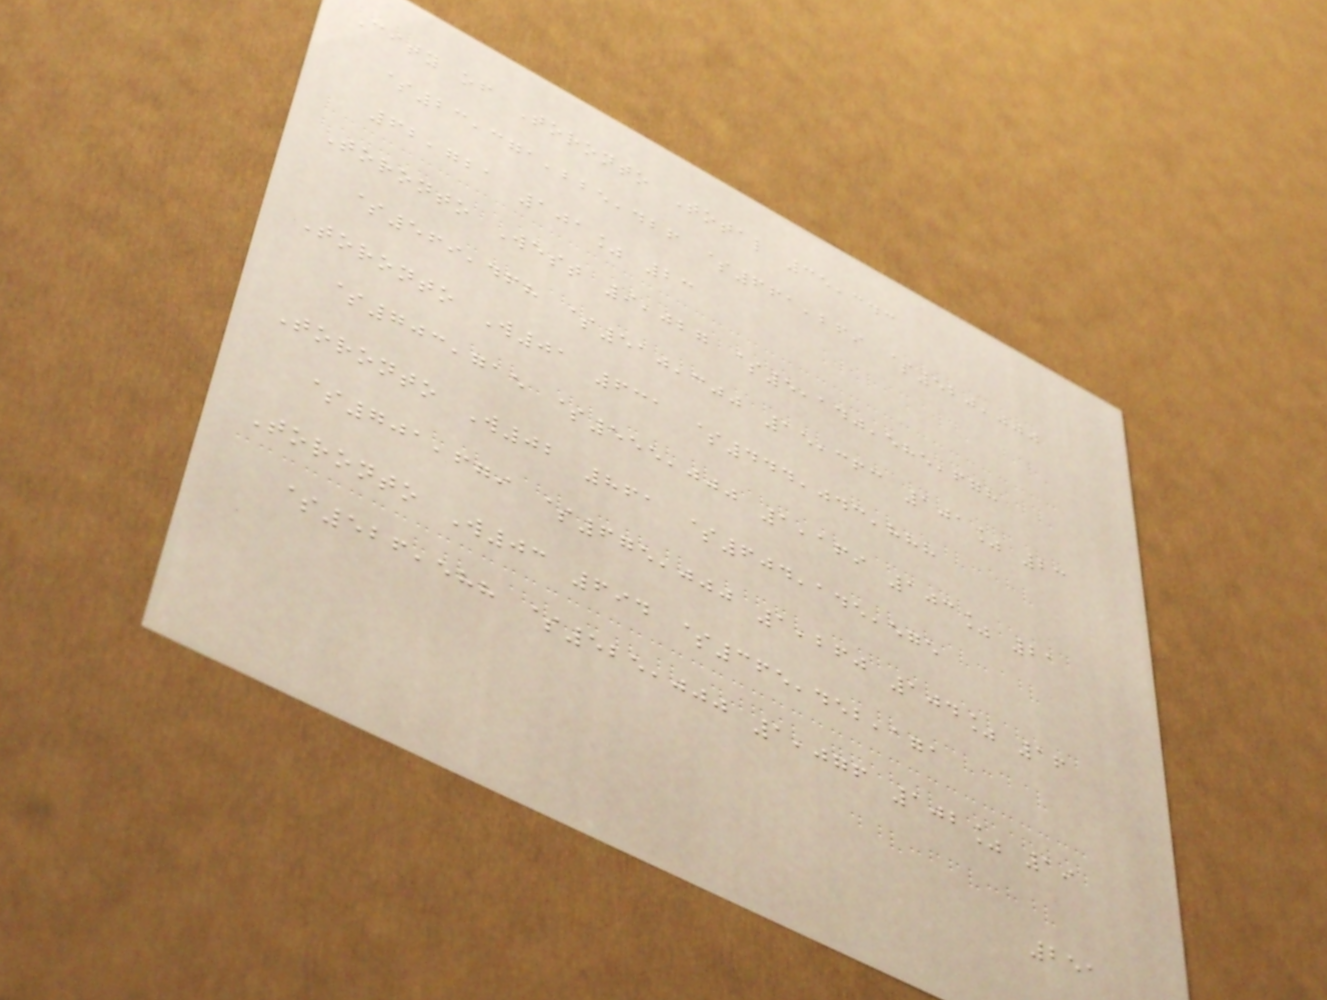City of Toronto Total 35,343
$23,371,225,426 $661,269 $520,000
62,721 101% 23
Toronto West 9,027 $5,140,585,678
$569,468 $510,300 15,363 101% 23
Toronto W01 631 $444,043,888
$703,715 $555,000 1,169 103% 21
Toronto W02 861 $604,145,575
$701,679 $675,000 1,260 104% 16
Toronto W03 694 $365,452,171
$526,588 $525,000 1,076 102% 19
251
